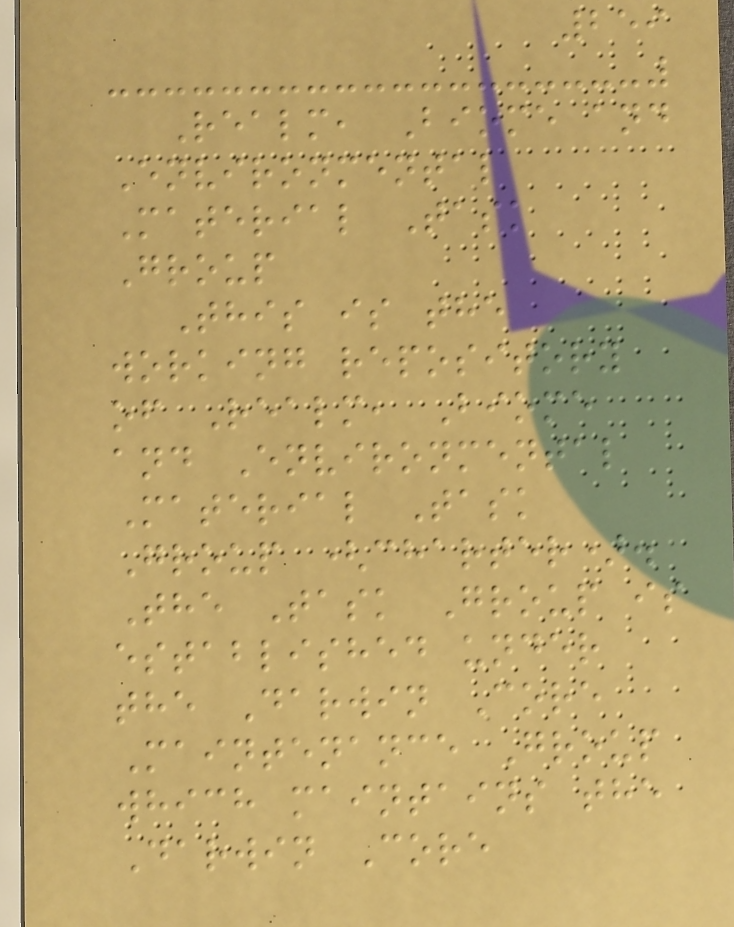259
Realm, Biome and
Environmental
Material Task
Group
This is the
working repository
of Realm, Biome
and Environmental
Material Task
Group (charter).
The Task Group is
established under
the Darwin Core
Maintenance Group
which maintains the
Darwin Core
